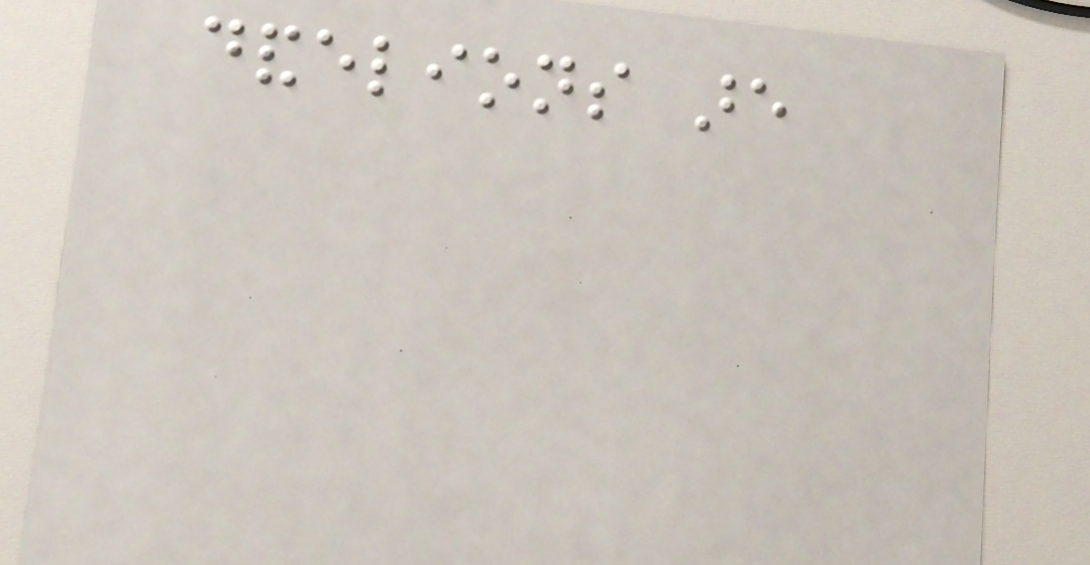dandelions are
